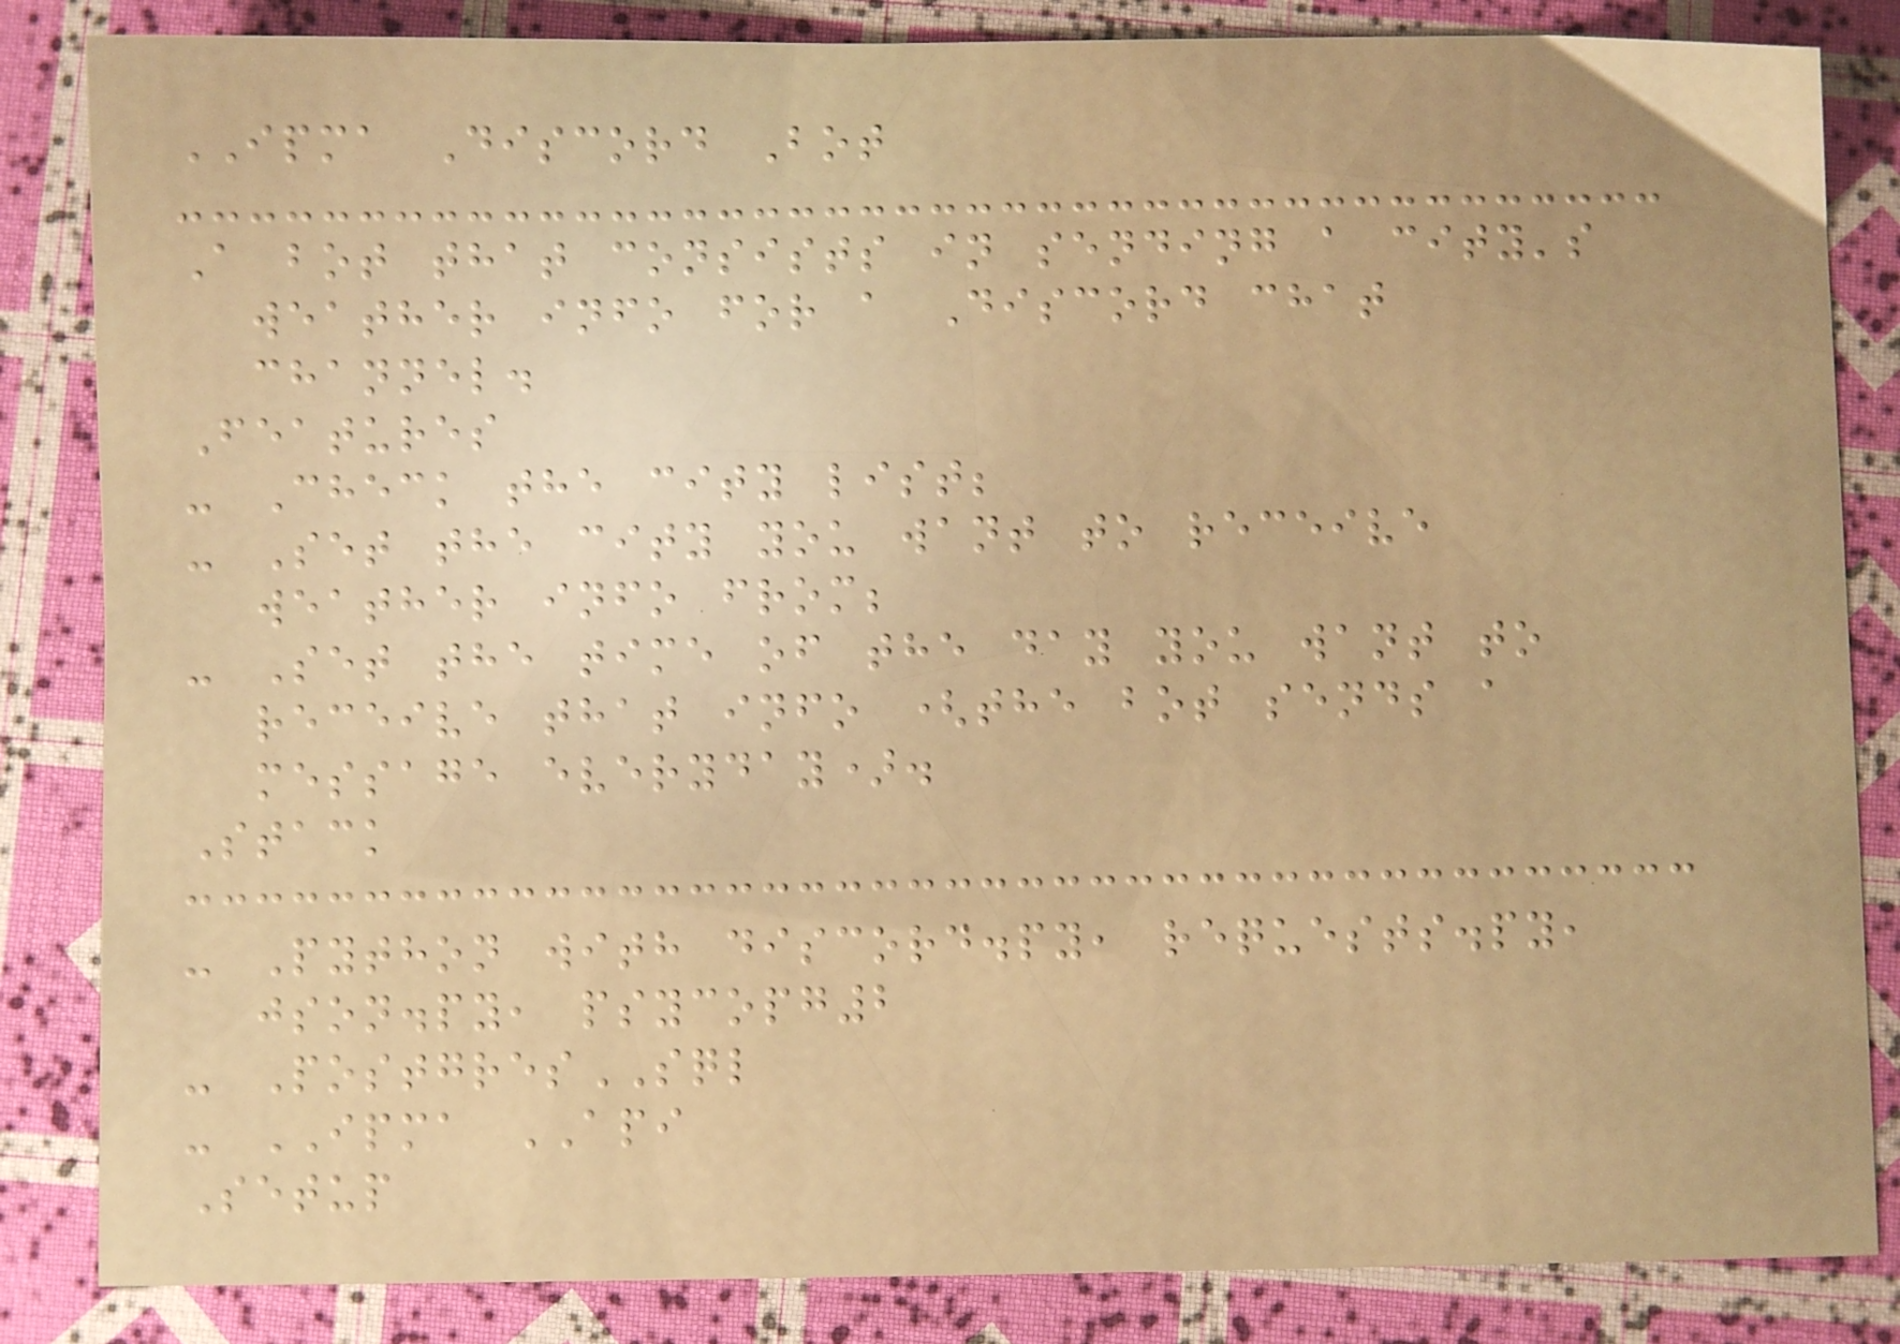IPMA Discord Bot
A bot that consists in sending a city's
weather info for a Discord chat
channel.
Features
- Check the city list;
- Set the city you want to receive
weather info from;
- Set the time of the day you want to
receive that info (the bot sends a
message everyday).
Stack
- Python with discord.py, requests.py,
json.py, psycopg2
- PostgresSQL
- IPMA API
Setup
